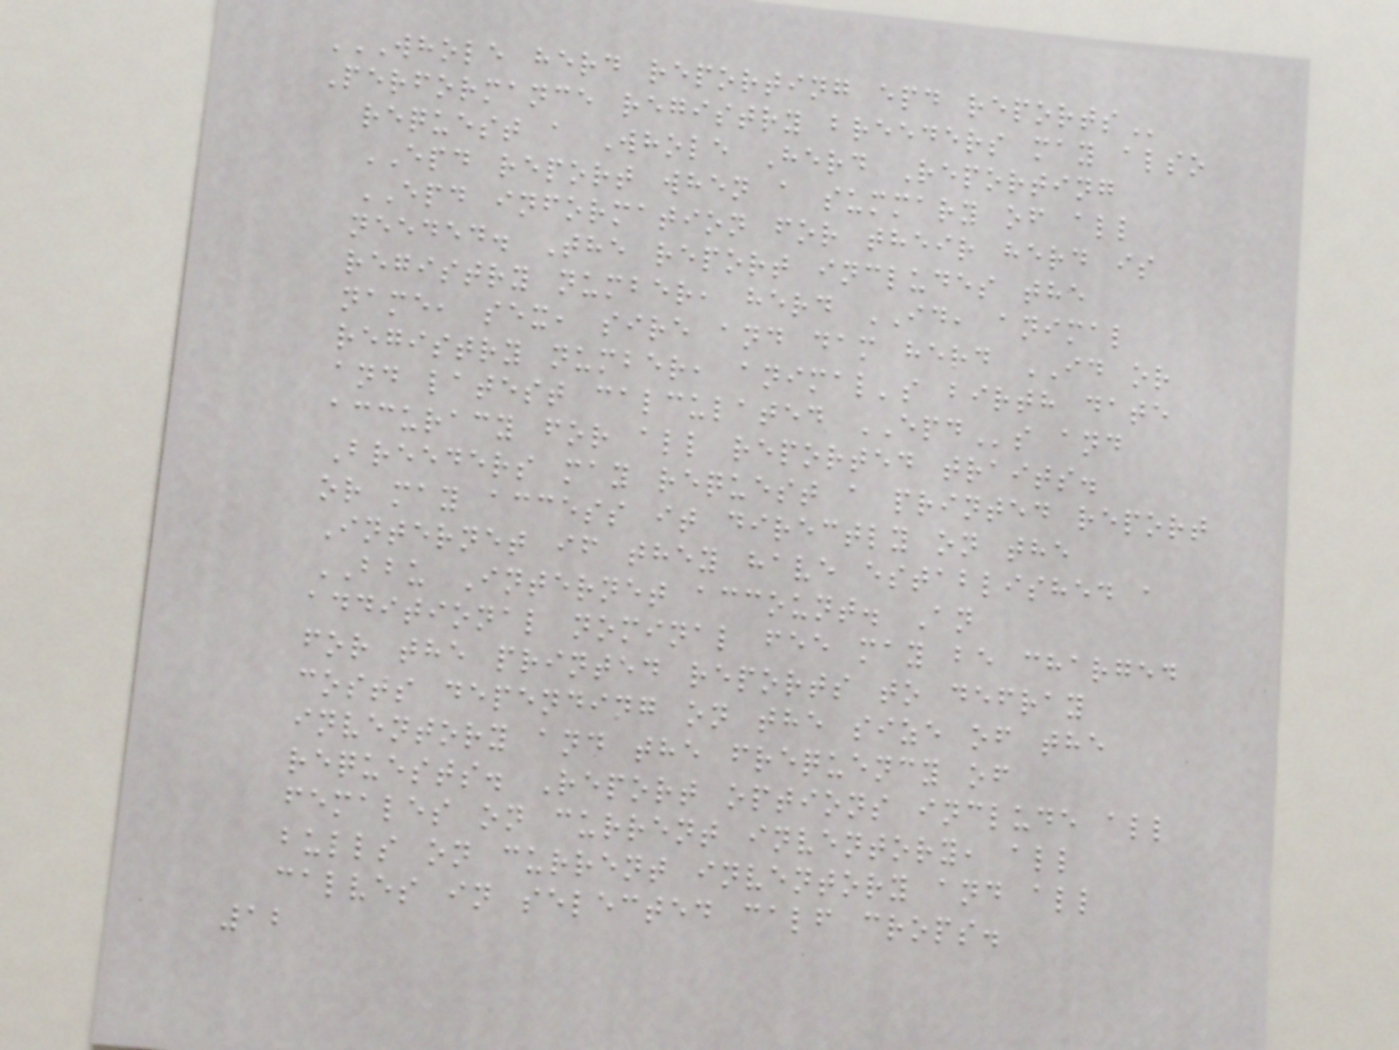WHOLE HERD REPORTING EPD REPORTS
Performance registry breeders may also
request a Whole Herd Reporting
EPD report when a summary of all
EPD information for their herd is
needed. The report includes the
registry number, herd ID, animal
name, sex, sire and dam herd ID or
registry number, animal's birth date
and latest calculated EPDs and
accuracy for all reported traits.
Breeders may request a printed report
or may access it directly on the
Internet if they have established a
BBU Internet account. An
additional nominal fee may be charged
for the printed reports to defray
costs depending on the size of the
inventory and the frequency of
requests. Report options include all
females on current inventory, all
bulls on current inventory and all
calves in selected calf crops.
12
